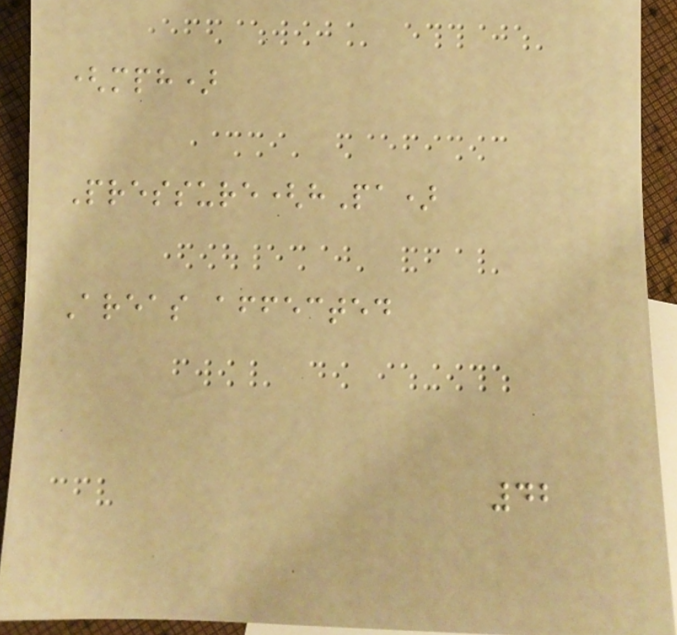(mph)
Pressure(hPa)
Areas affected
42
